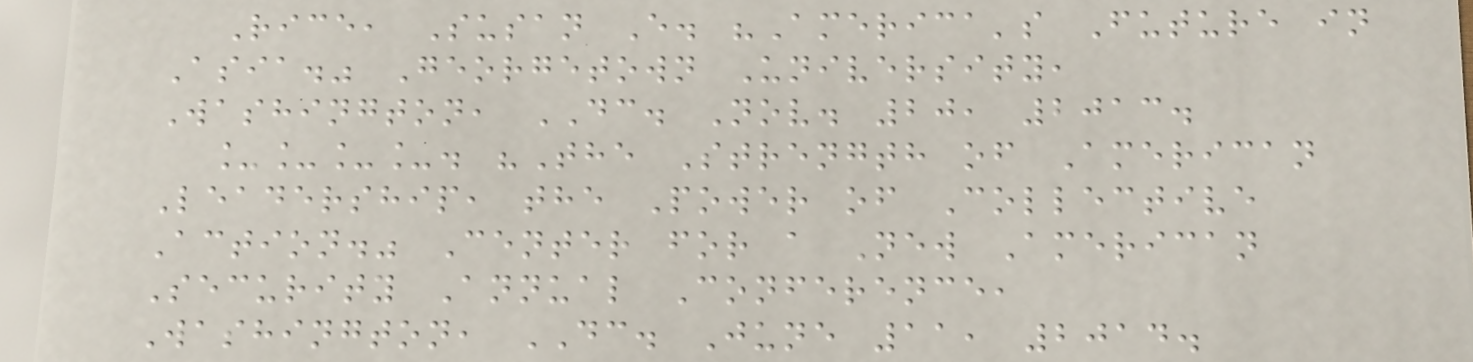Rice, Susan E. "America's Future in
Asia." Georgetown University,
Washington, DC. Nov. 20, 2013.
____. "The Strength of American
Leadership, the Power of Collective
Action." Center for a New American
Security Annual Conference,
Washington, DC. June 11, 2014.
